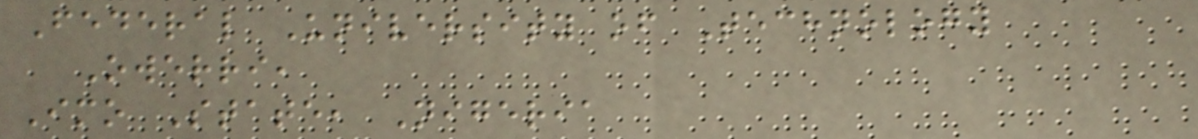Federal University of Technology
Owerri,
Imo State, Nigeria
